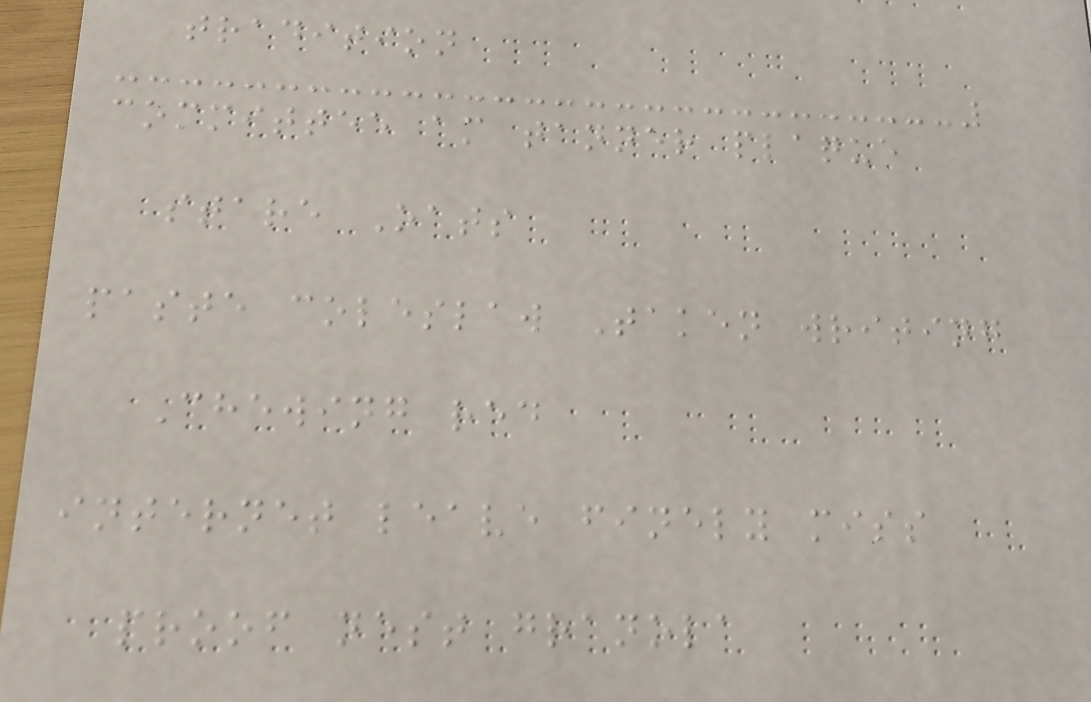tradition
committee am tanner plaque
stare Oats
paste coleslaw Taken writing
Chewing red
internet leave finely miss
proof nest granola
